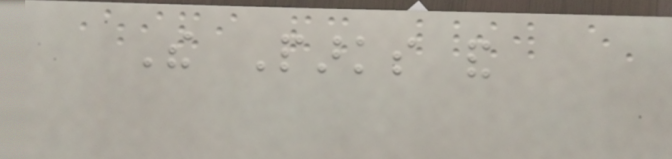The Parks and
